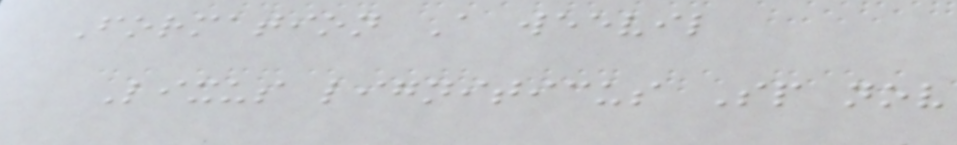Formation A weevil
Lixus ligniticus Sp nov
